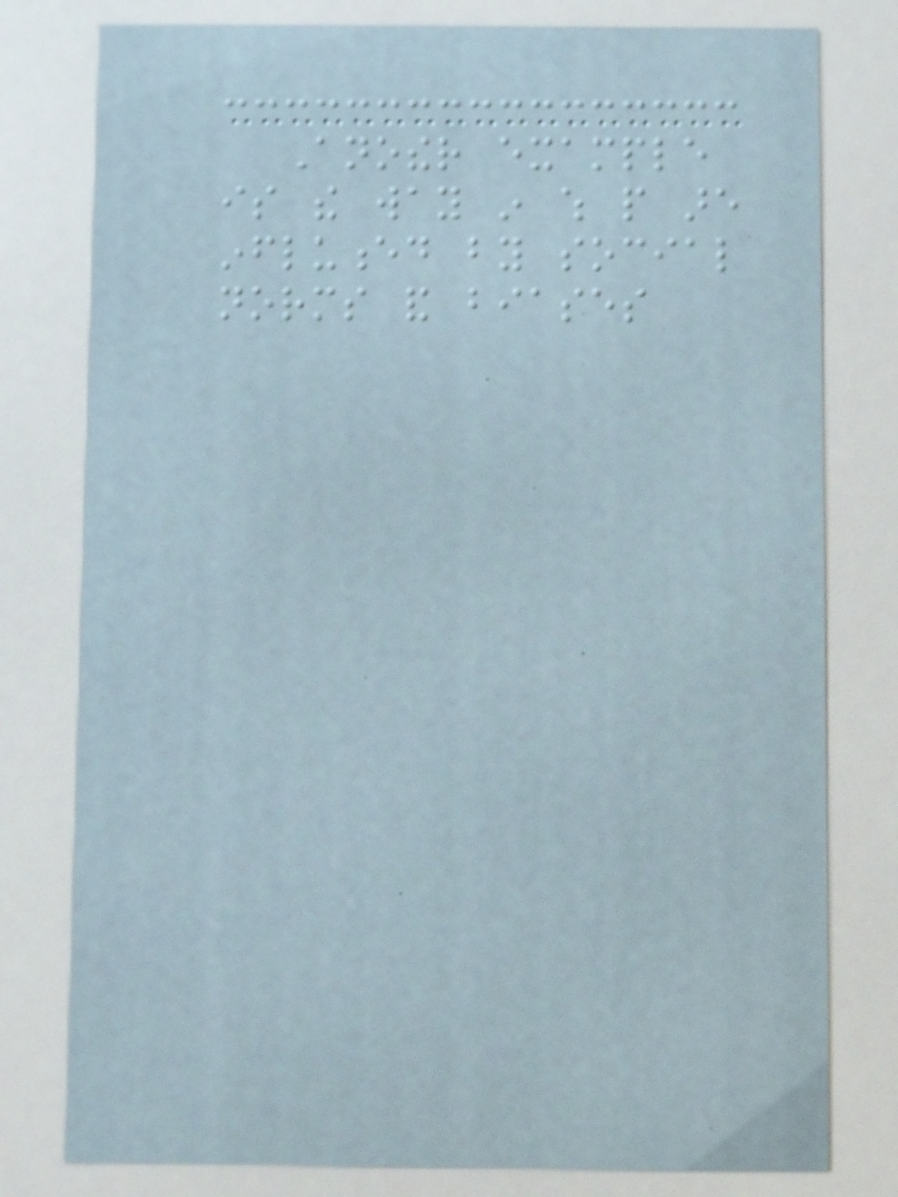Another example
is the way in which people are
influenced by social
norms and biases
